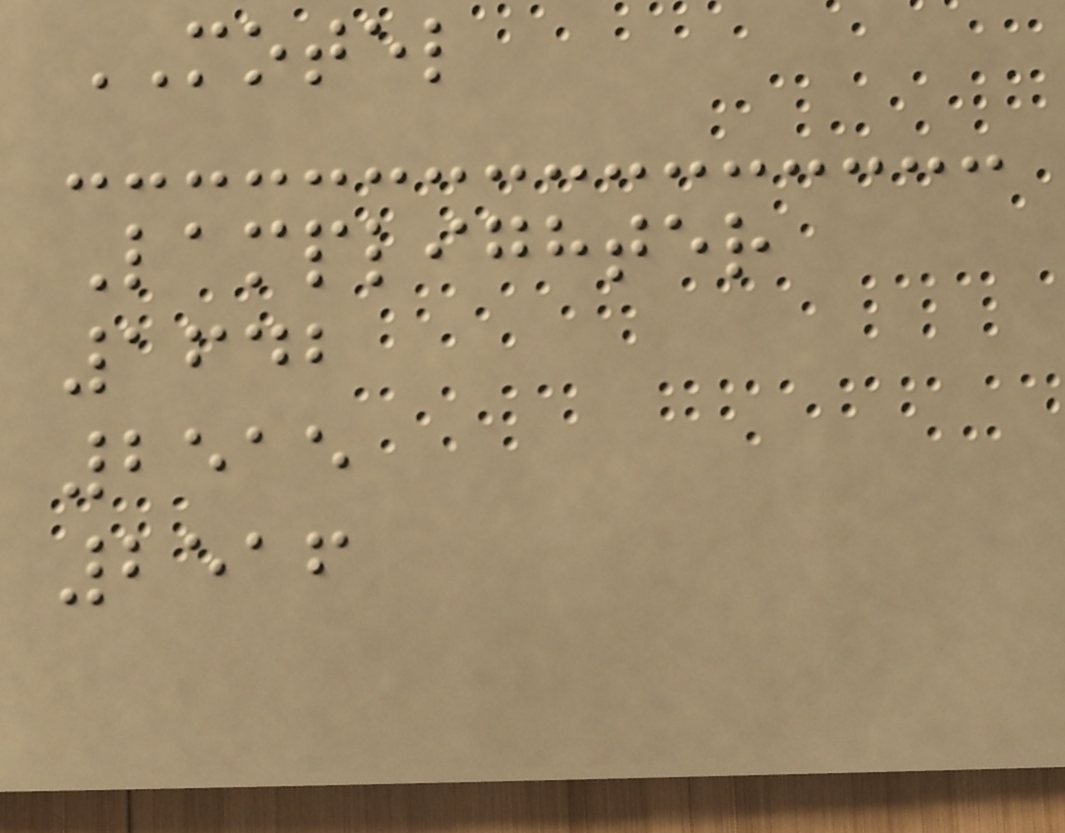MOTEL
Lamplighter
1642
2515
2516
